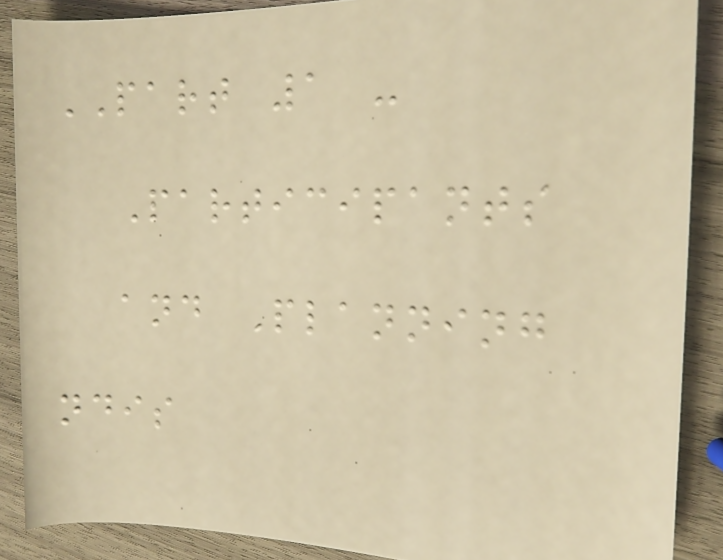PART 1 -
Participants
and Planning
ndis
